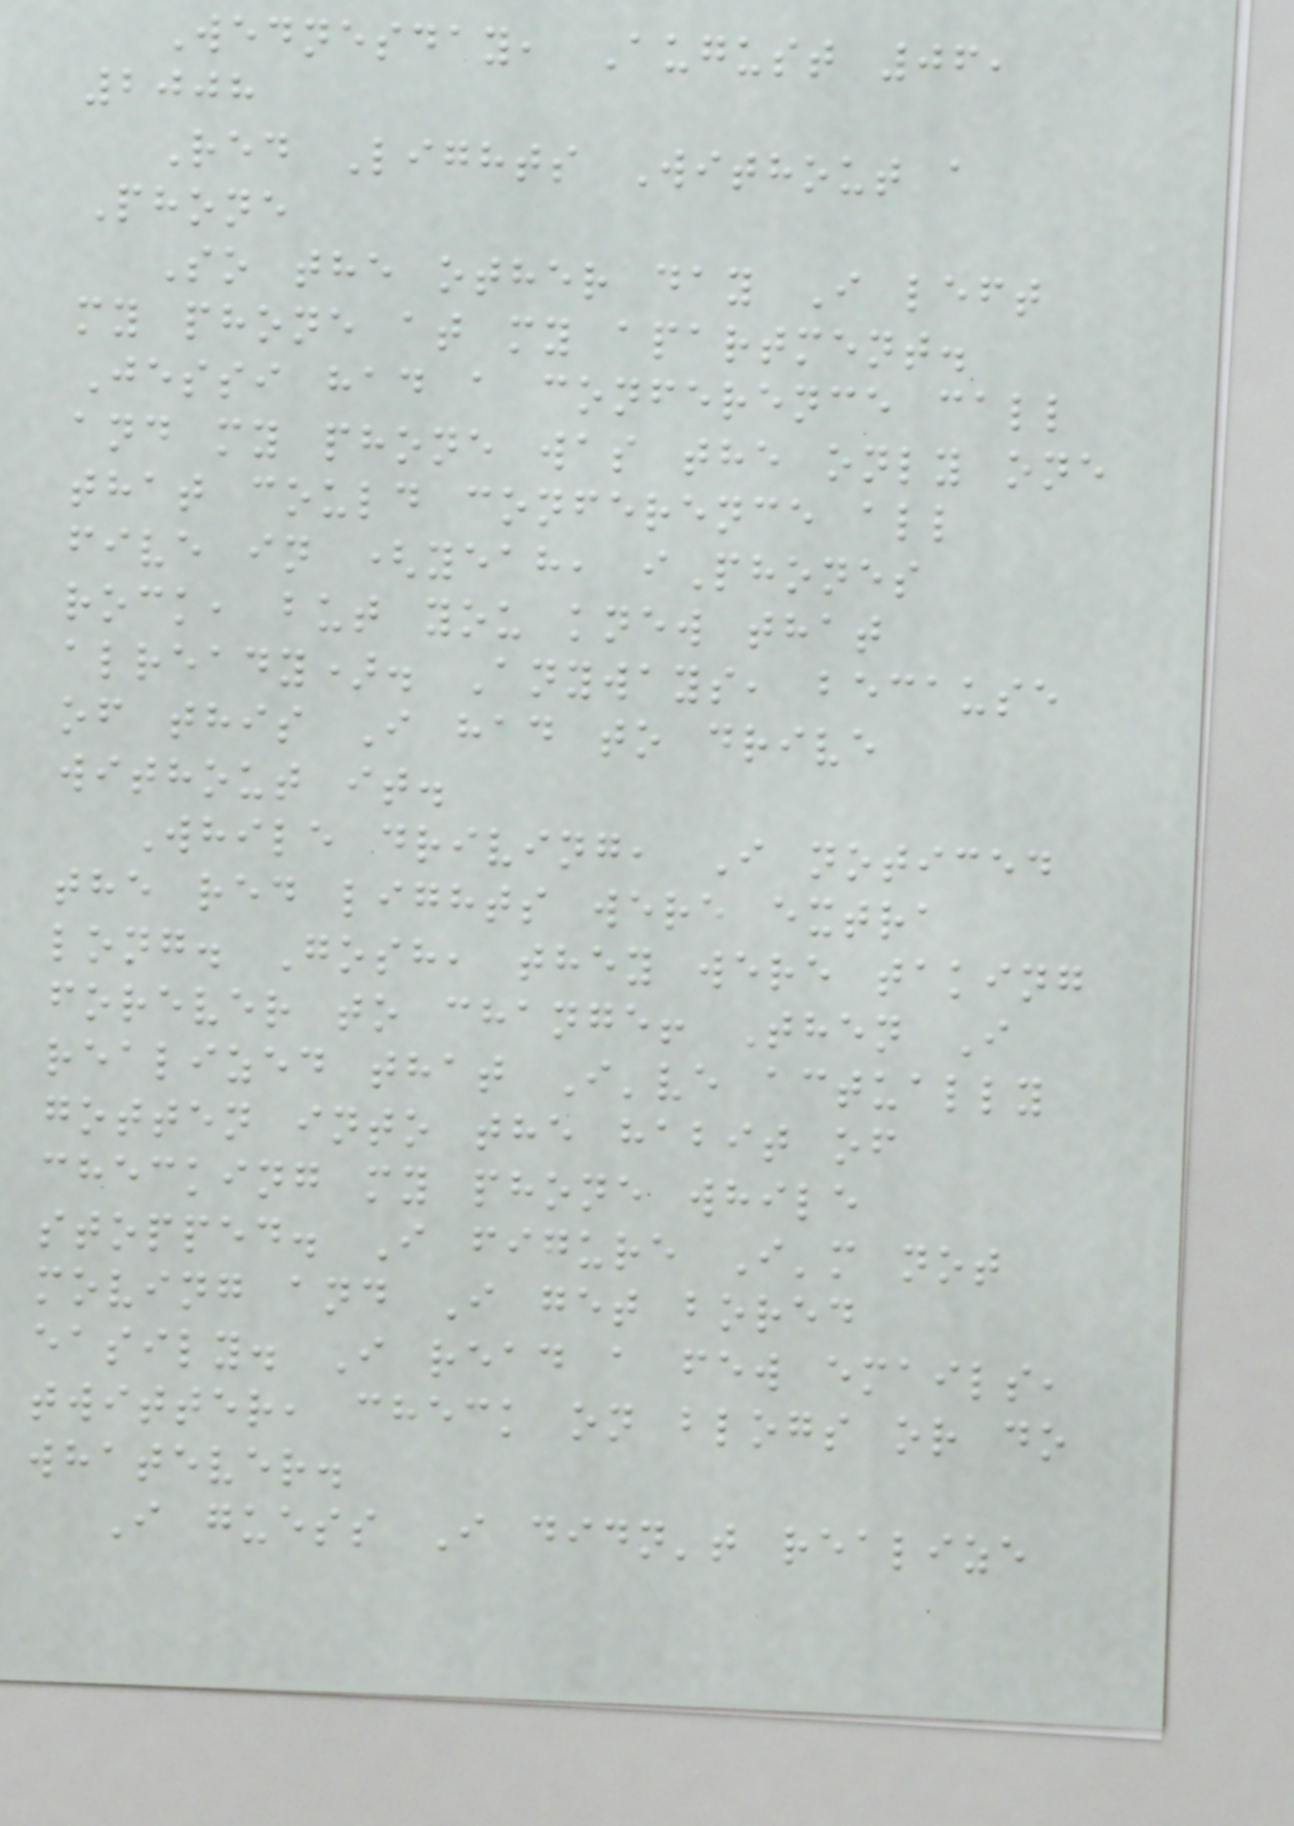Wednesday, August 06,
2008
Red Lights Without a
Phone
So the other day I left
my phone at my apartment.
Jessi had a conference call
and my phone was the only one
that could conference all
five in (yeah, iPhones
rock, but you knew that
already). Anyways, because
of this I had to drive
without it.
While driving, I noticed
the red lights were extra
long. Gosh, they were taking
forever to change! Then I
realized that I've actually
gotten into the habit of
checking my phone while
stopped. I figure I'm not
moving and I get bored
easily. I read a few emails,
twitter, check on blogs or do
whatever.
I guess I didn't realize
